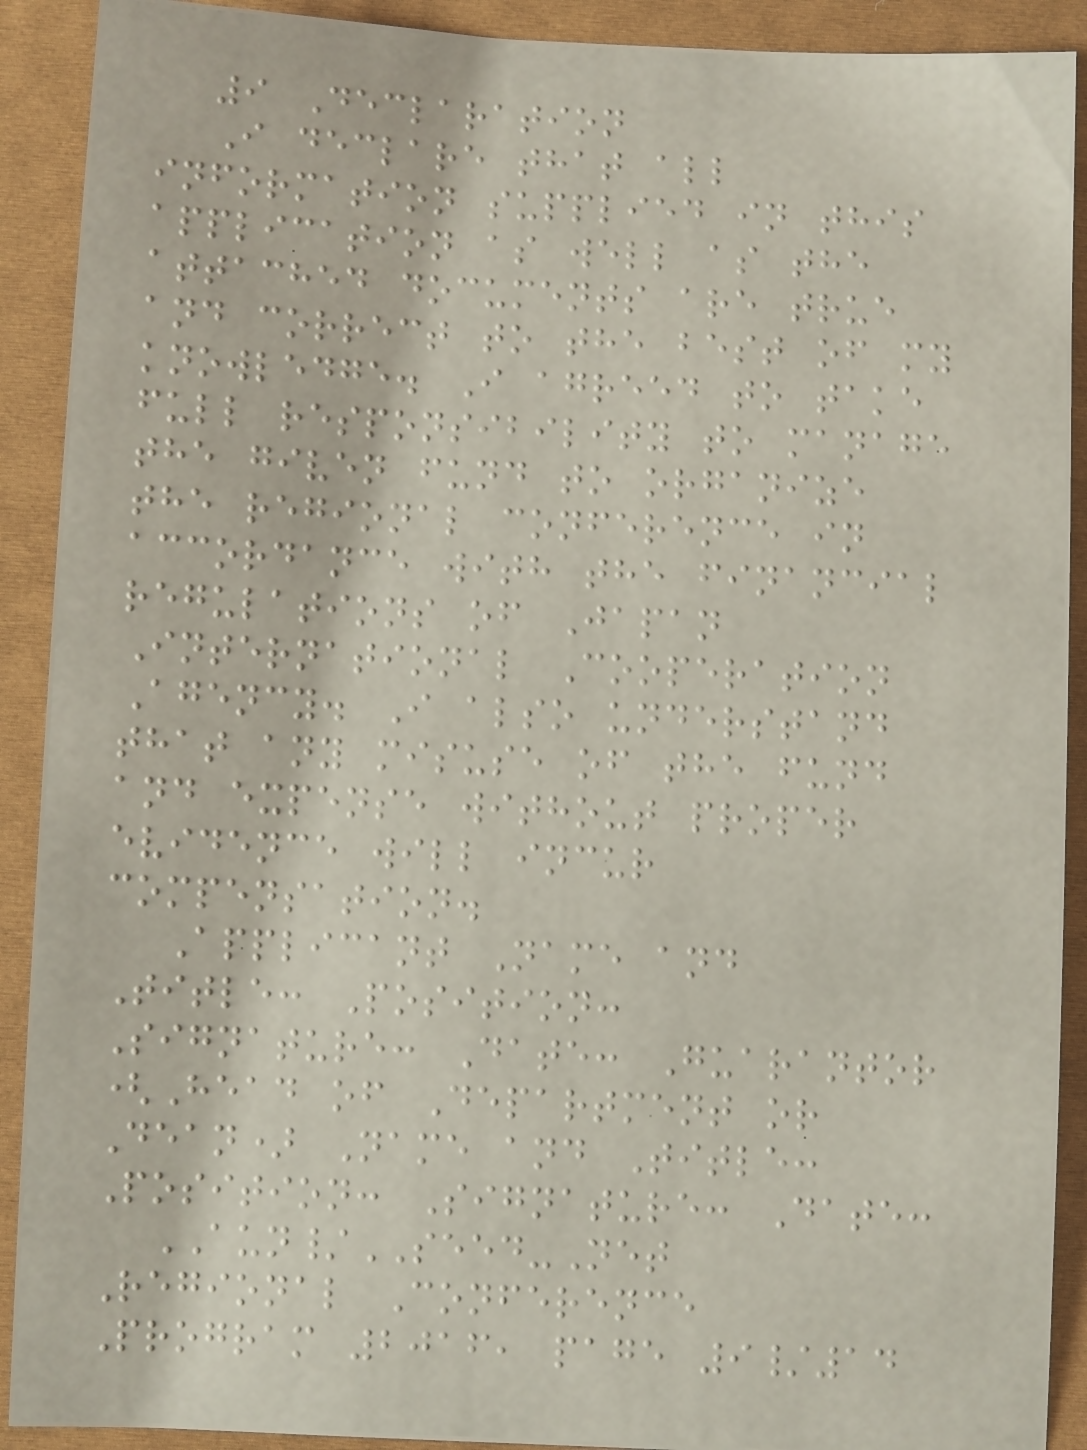9 Declaration
I declare that all
information supplied in this
application as well as the
attached documents are true
and correct to the best of my
knowledge. I agreed to take
full responsibility to manage
the given fund to organize
the regional conference in
accordance with the financial
regulations of Japan
International Cooperation
Agency. I also understand
that any misuse of the fund
and expense without proper
evidence will incur
compensation.
Applicant Name and
Title: Position:
Signature: Date: Guarantor
(Head of Department or
Dean) Name and Title:
Position: Signature: Date:
AUN/SEED-Net
Regional Conference
Program 2016, page 9/14
